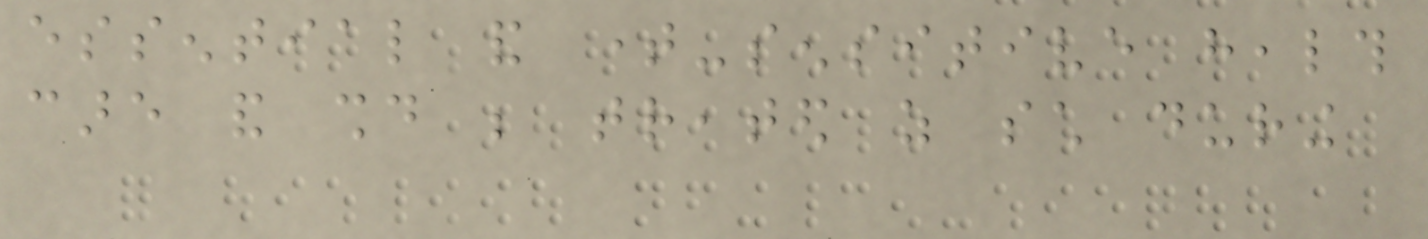essential and time-sensitive health
care and should be treated as such during
